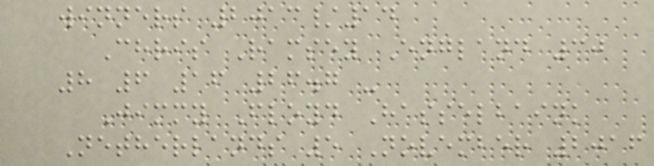winners 2013/14
Chris Ramsey England 30
8 6 16 26.7 -
Jimmy Floyd Hasselbaink
Netherlands 5 November 2016
